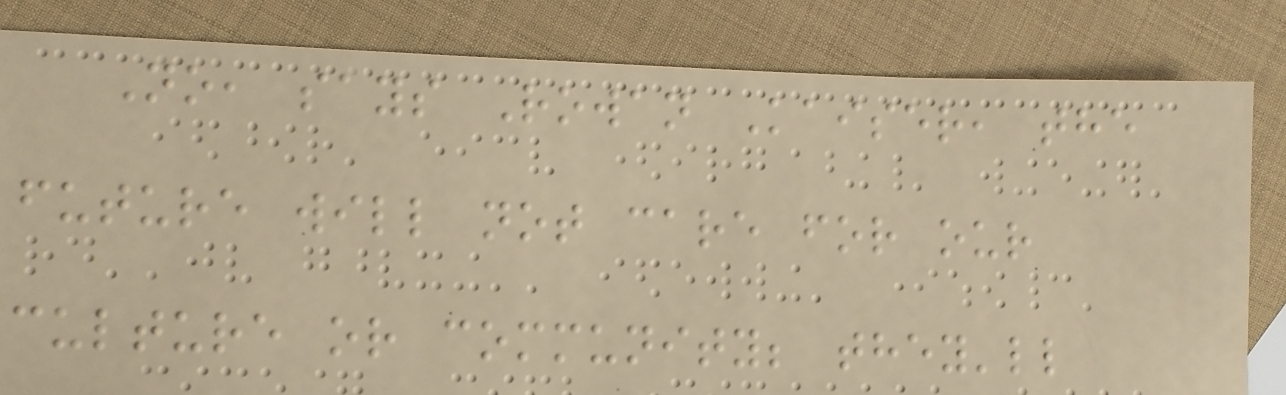No, says Rowan Kaiser, the
future will not care for our
culture or community; they'll
